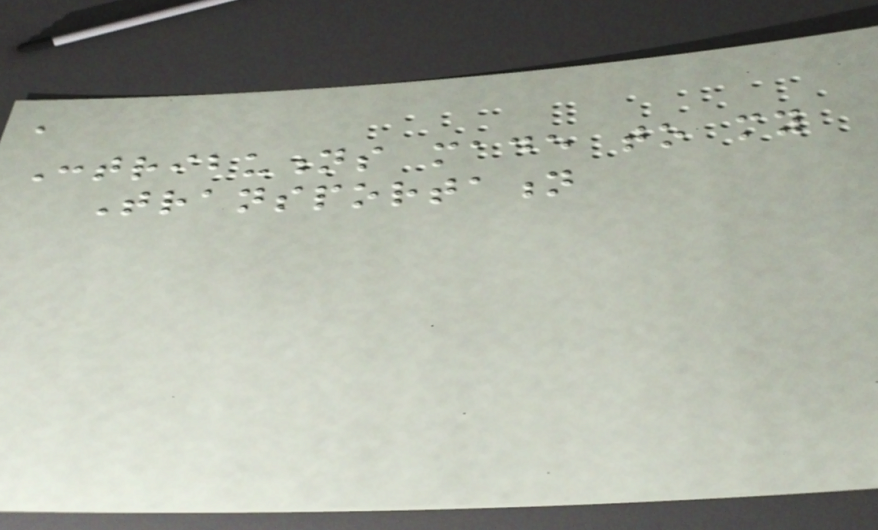a
Contributions made to my
Transportation
